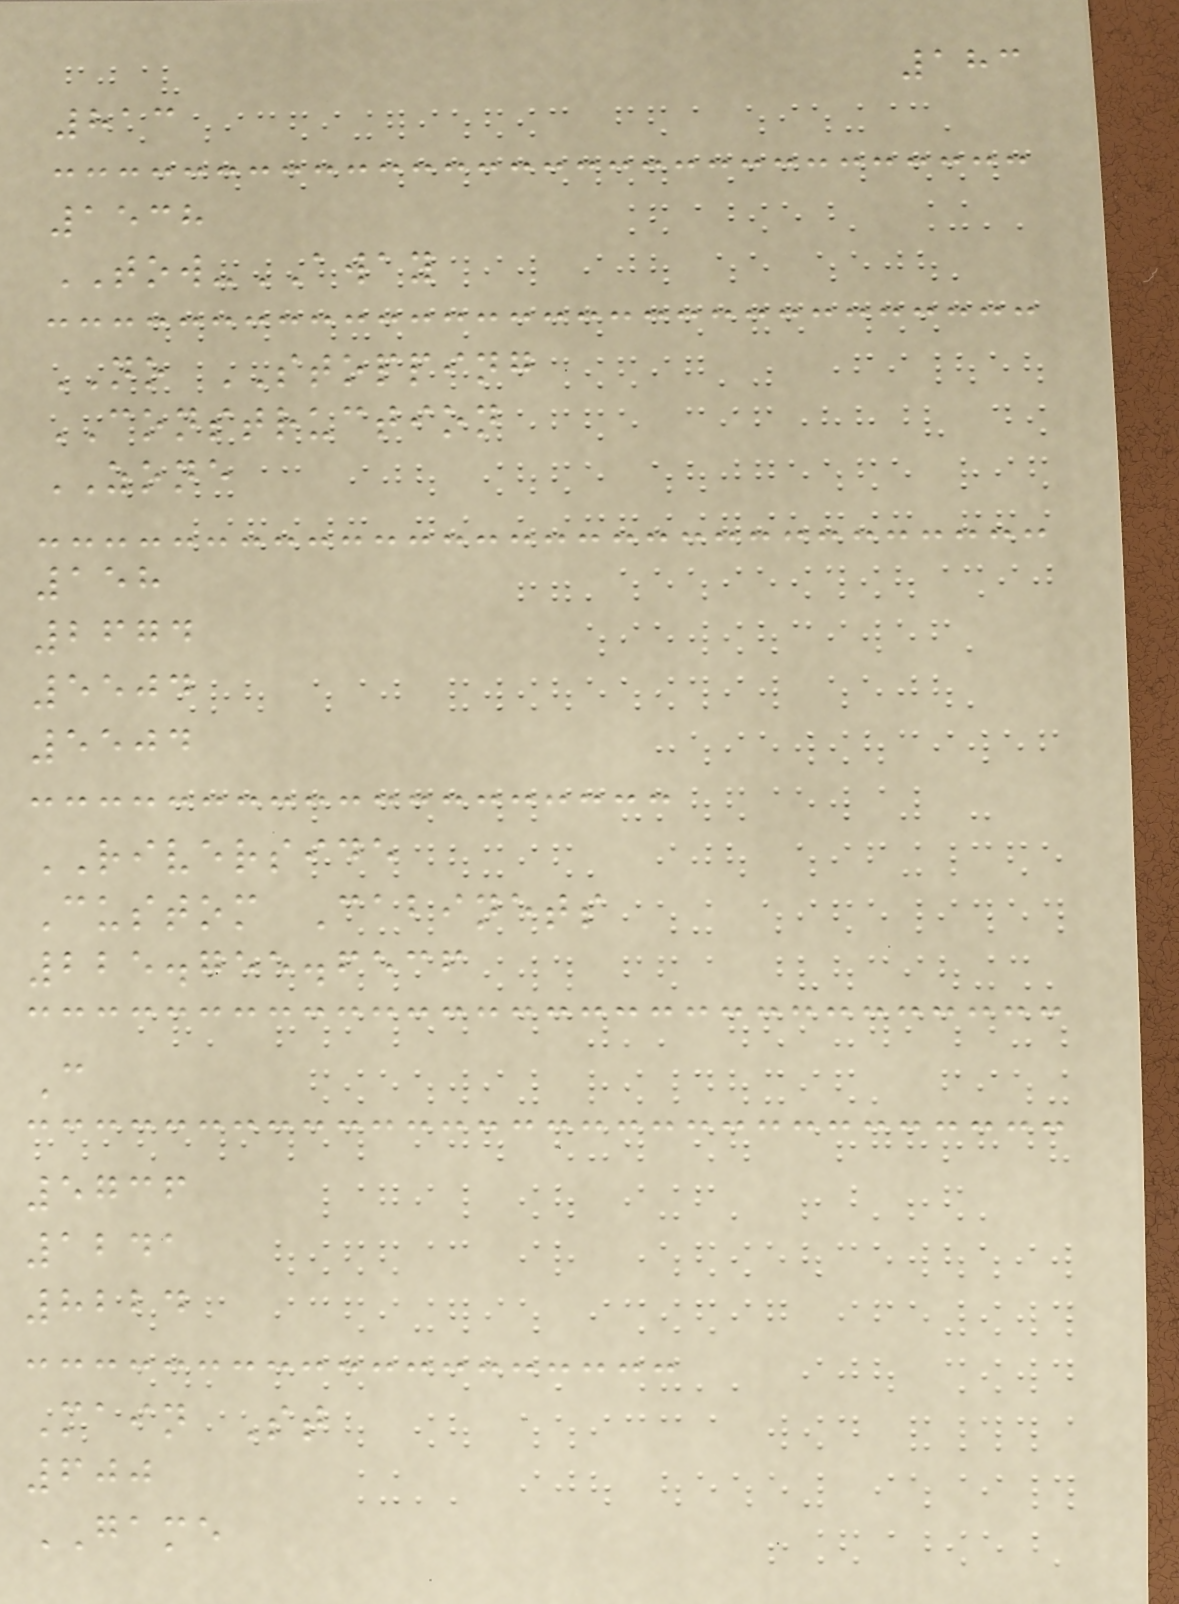183
813
1538
TOW-AWAY
NO STOPPING
CONSTRUCTION
ZONE
158
2674
5504
5504
RIVERSIDE
Custom Cabinets
225.755.6536
C
5736
1241
8224
Main St
600
GAME
